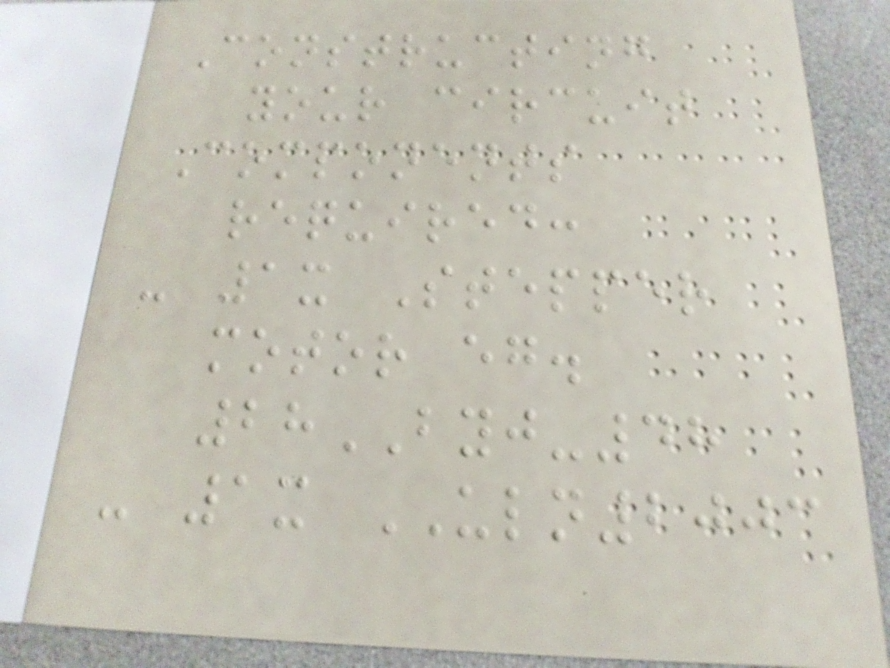Constructing
your circuit
Components
required:
- 1x Stepper
motor eg.
28BYJ-48
- 1x ULN2003
